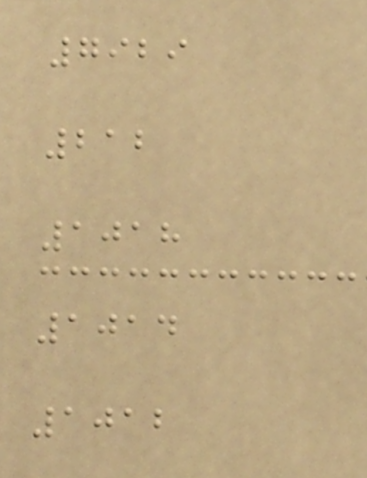7929
212
1018
1014
1012
